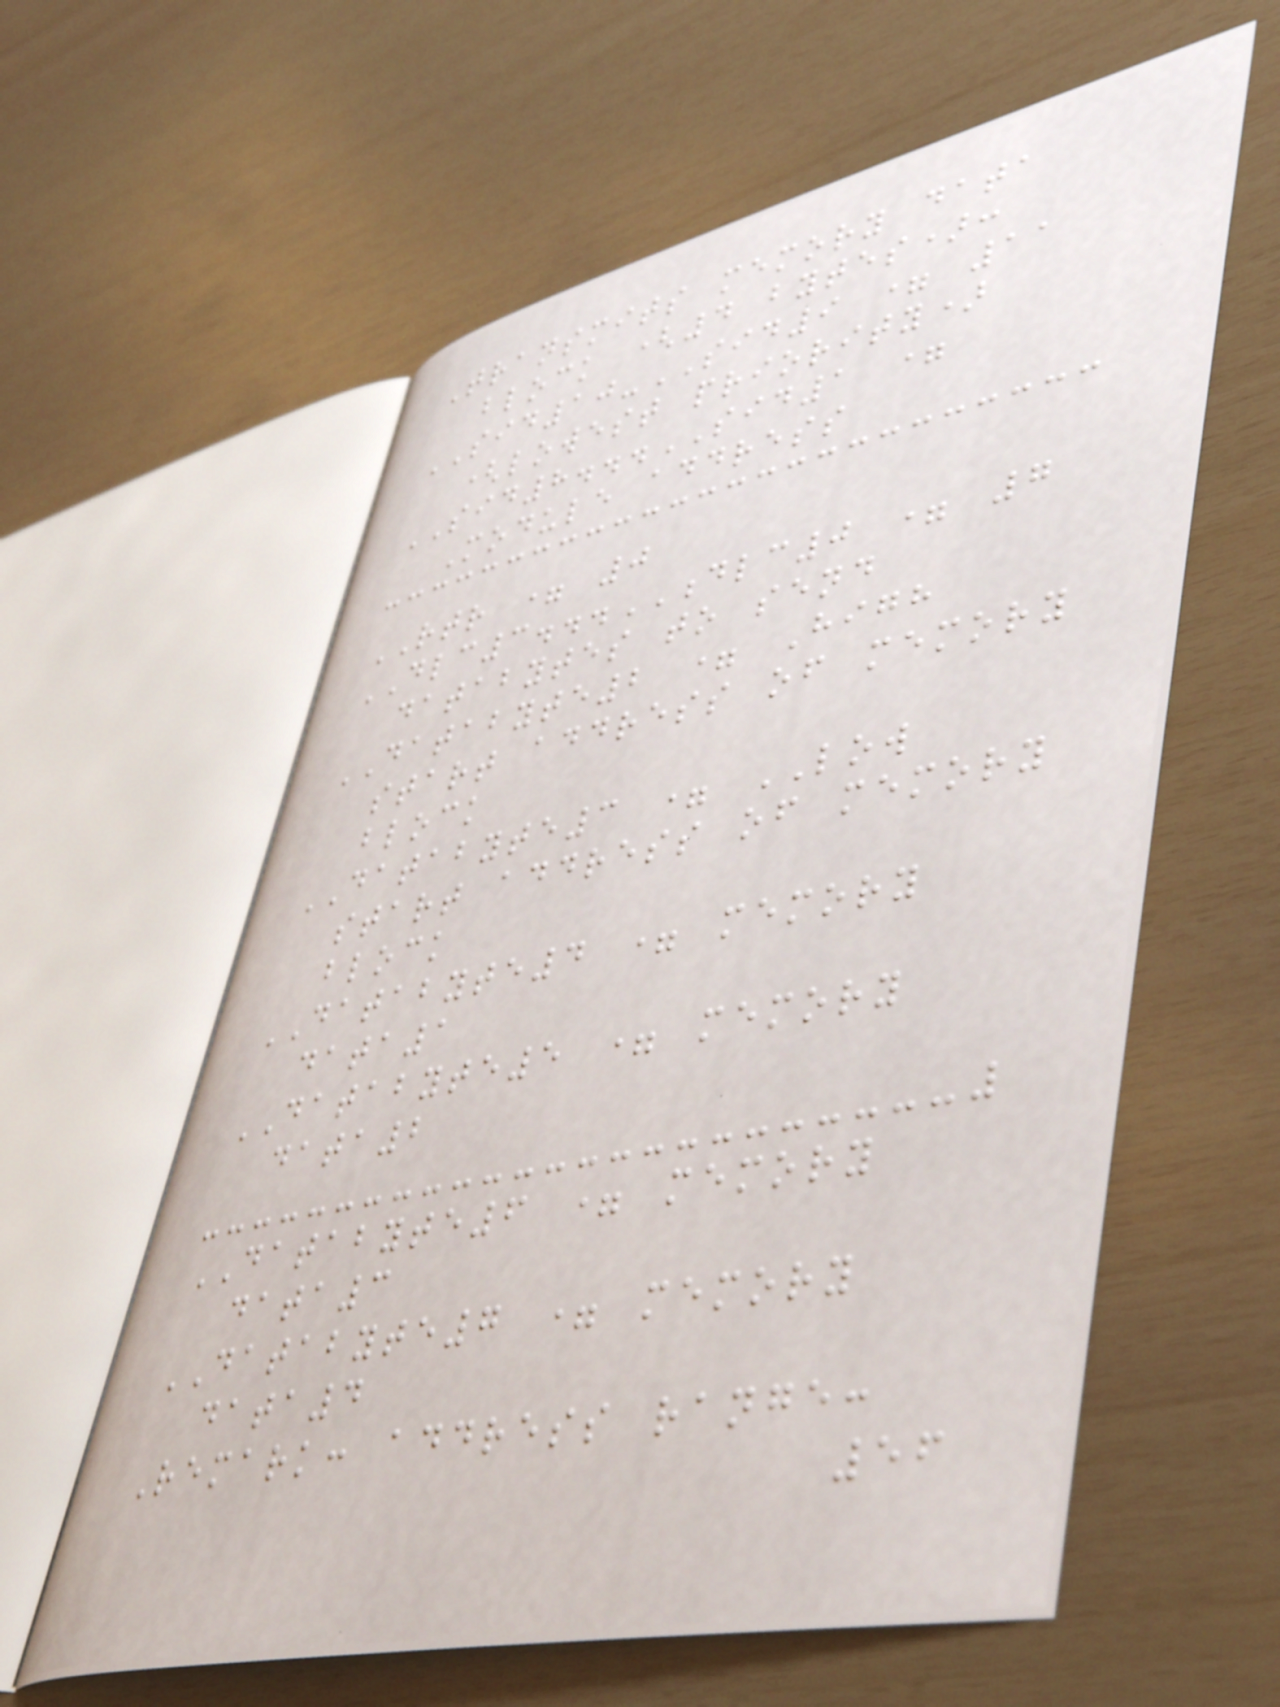Transmits memory data
block (4 bytes):
SID10-SID9 = 11
(lowest priority)
SID8...SID1 =
Module address
RTR = 0
DLC3...DLC0 = 7
databytes to send
DATABYTE2 = High
start address of memory
block
DATABYTE3 = LOW
start address of memory
block
DATABYTE4 = memory
data1
DATABYTE5 = memory
data2
DATABYTE6 = memory
data3
DATABYTE7 = memory
data4
Remark: address range:
56
